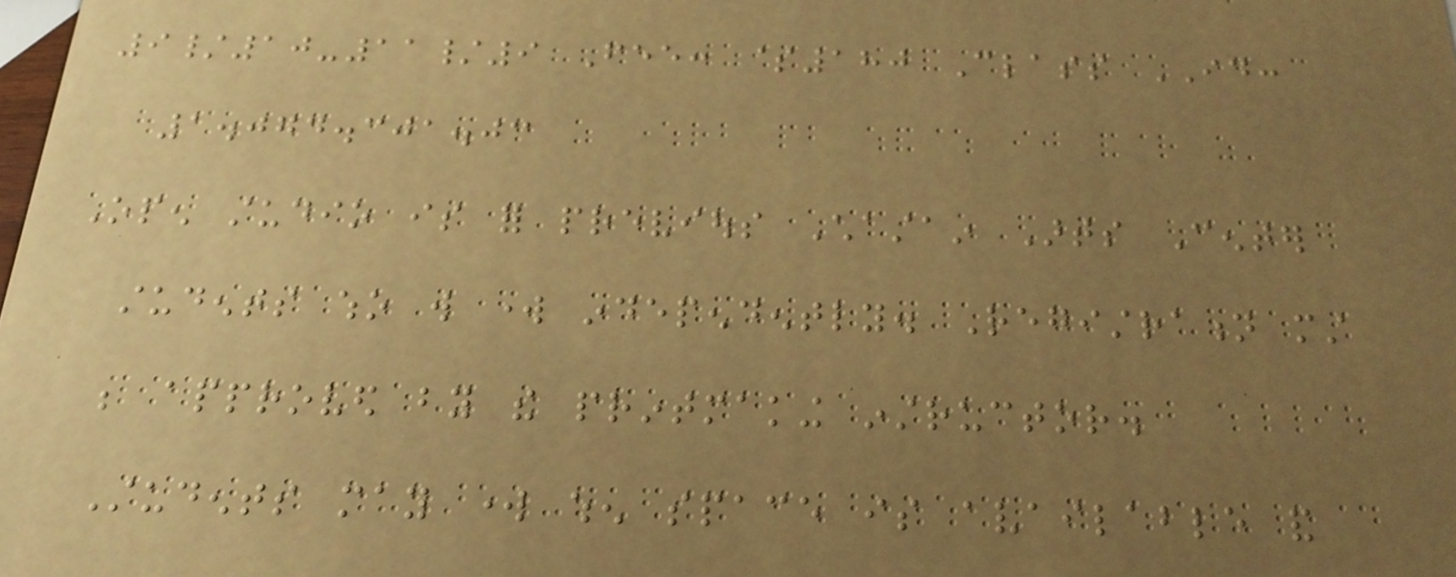9/10-11/9 Fee: $180 Class ID:
1.074.301.03
Open studio is for previous Chastain Arts Center
students who will work independently. Registration must
be approved by the printmaking instructor.
Students may work when space is available and
